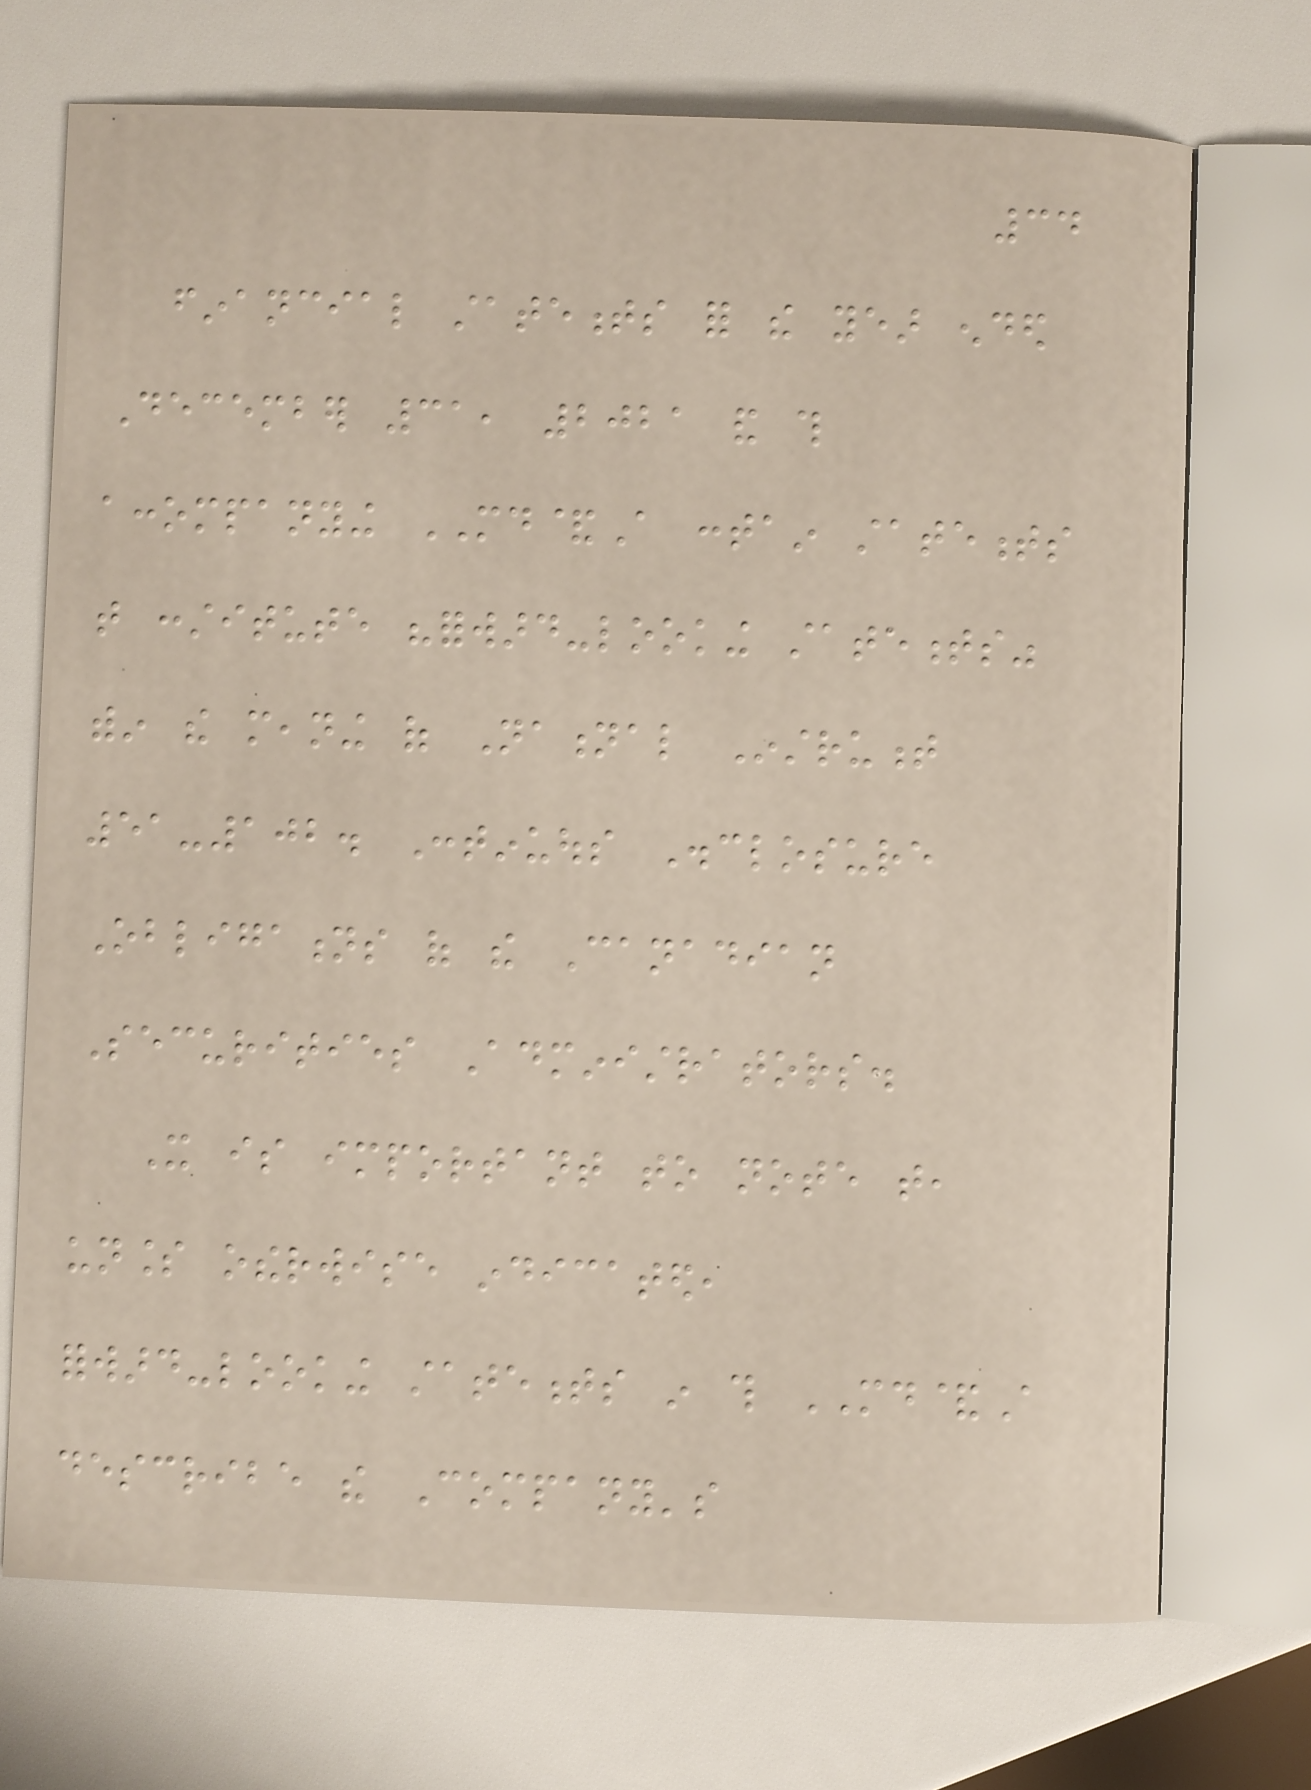34
financial statements for the year ended
December 31, 2021 and this
accompanying MD&A contain statements
that constitute "forward-looking statements"
within the meaning of National Instrument
51-102. Continuous Disclosure
Obligations of the Canadian
Securities Administrators.
It is important to note that,
unless otherwise indicated,
forward-looking statements in this MD&A
describe the Company's
